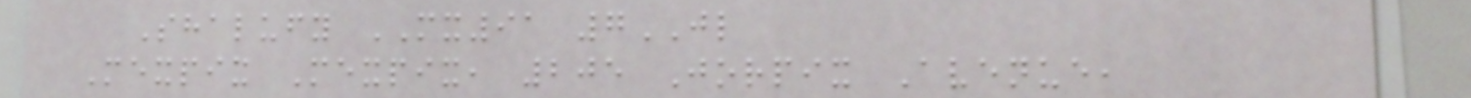Shalufy MX91 7JL
Mexpix Mexpix, 205 Jorpix Avenue,
